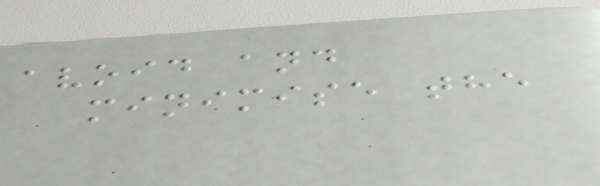avoid and
minimise the
